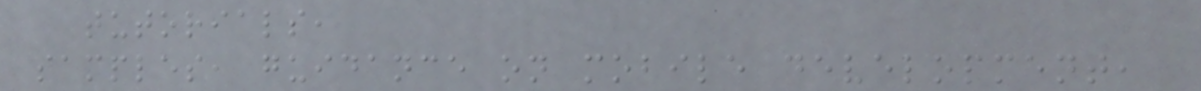tutorials,
samples, guidance on mobile development,
